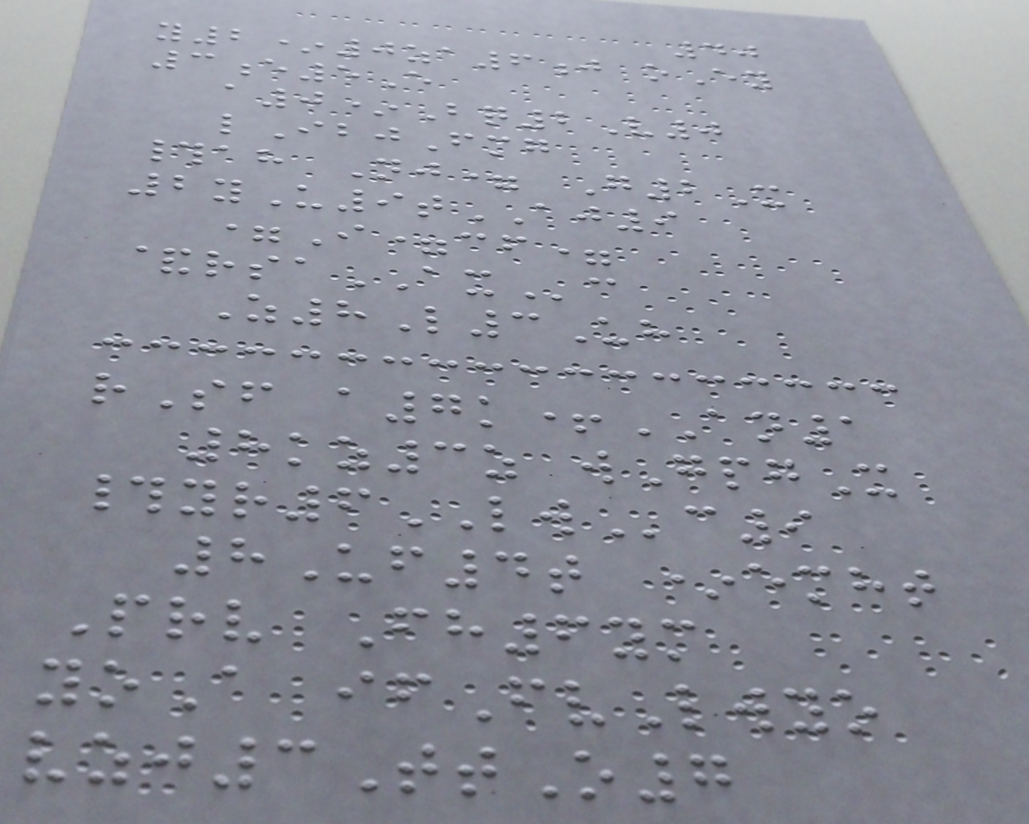40
y2*0za6j oEy
3e5E
a0*Bq2V0
lIbjFmg
#ah Nj= G2X
2yU9tAJ9
=I=cf=
&rsaAXc
Z8L3Uh
rSf a7k+AN1
8kz3z wGpgX
#yr6LWc9
8Uf4t *emht
Prv Fh6ym
yoA ifFvLwyo
vzj3TtO7
